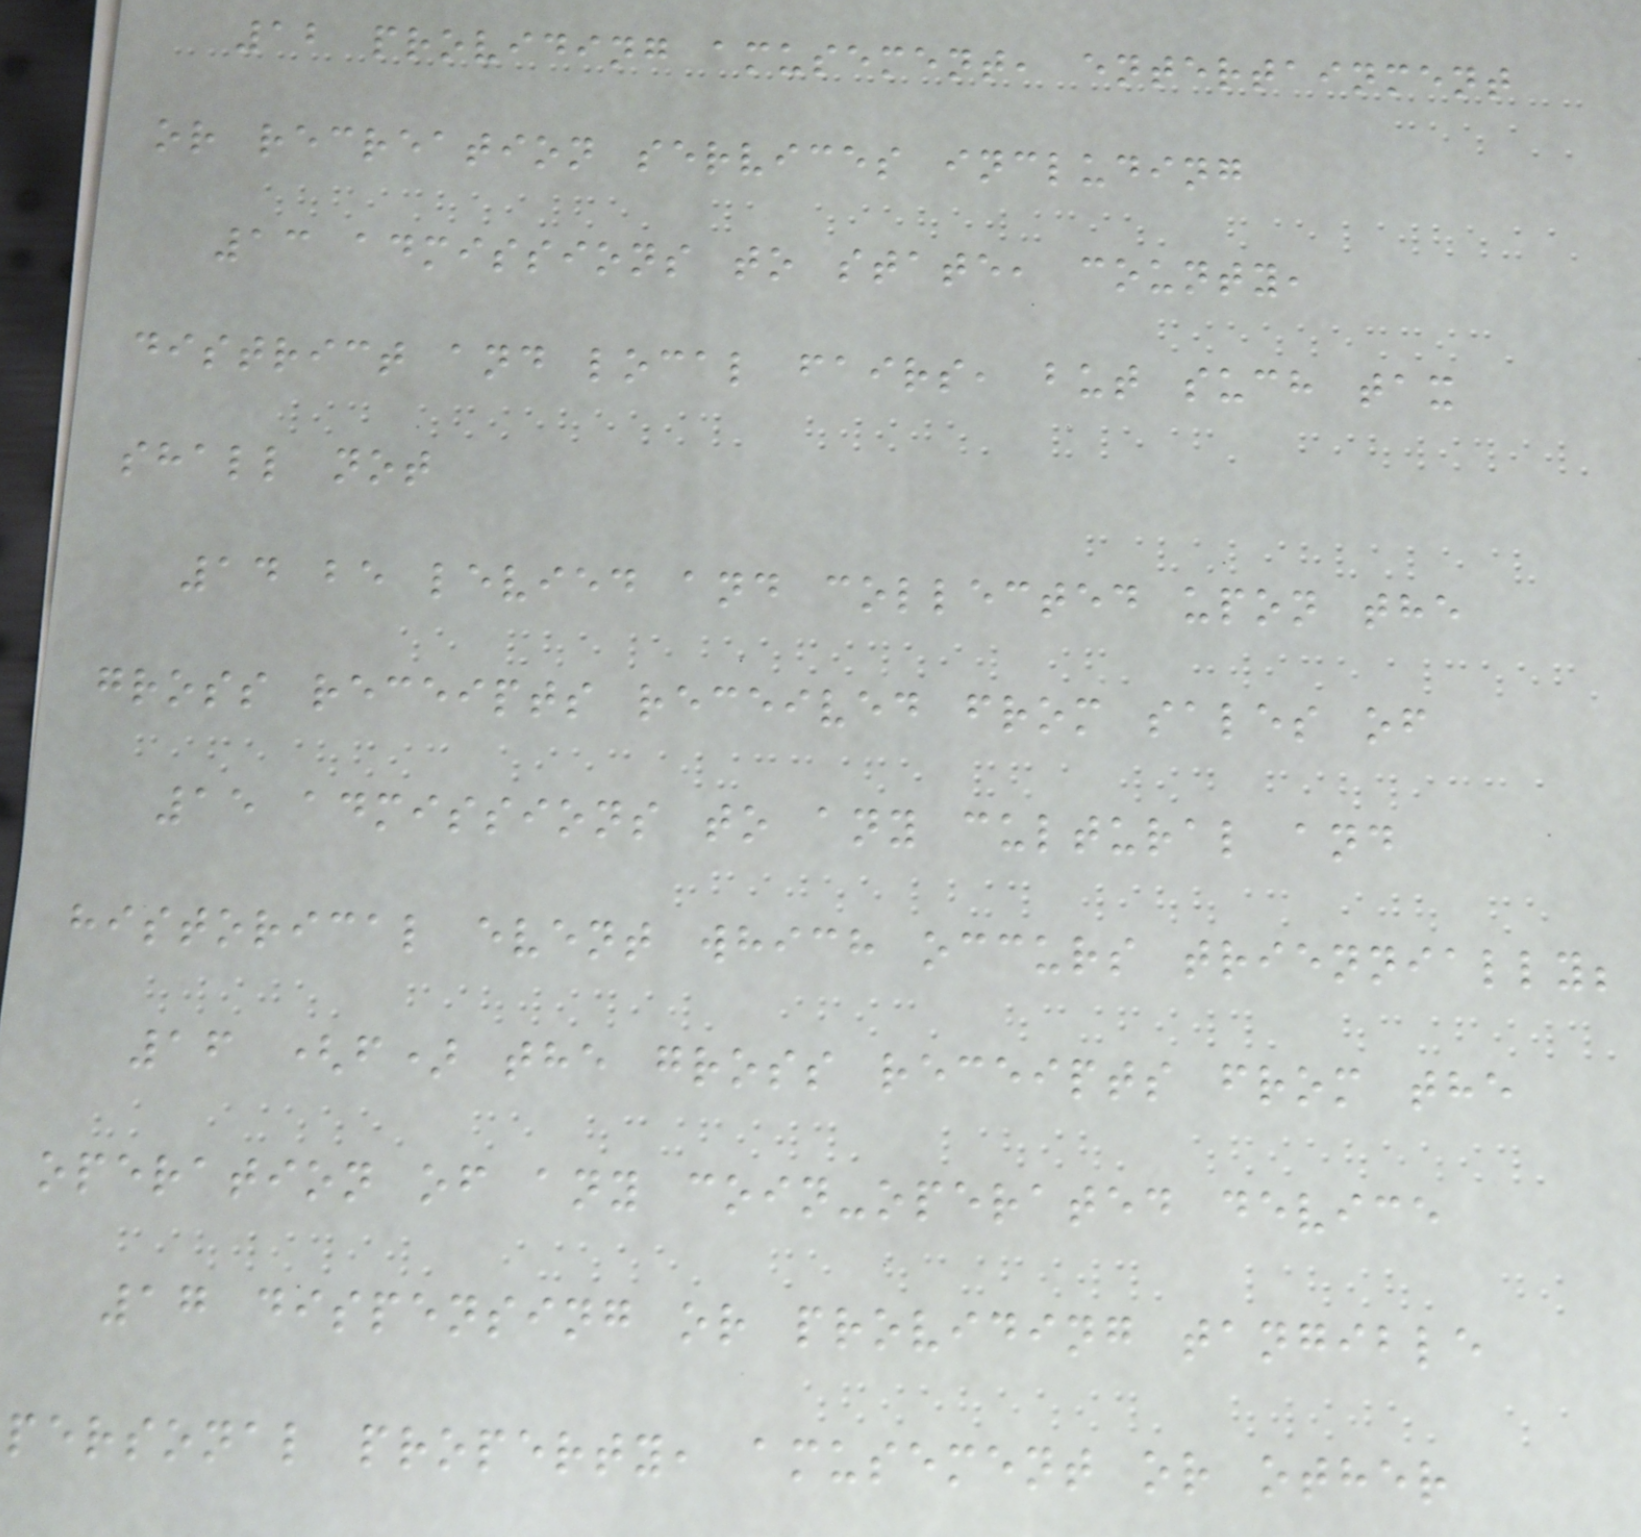12 providing amusement, entertainment
or recreation services including
13 admissions to state, county,
district and local fairs, but such tax
shall not
14 be levied and collected upon the
gross receipts received from sales of
15 admissions to any cultural and
historical event which occurs triennially;
16 (f) the gross receipts from the
operation of any coin-operated device
17 dispensing or providing tangible
personal property, amusement or other
